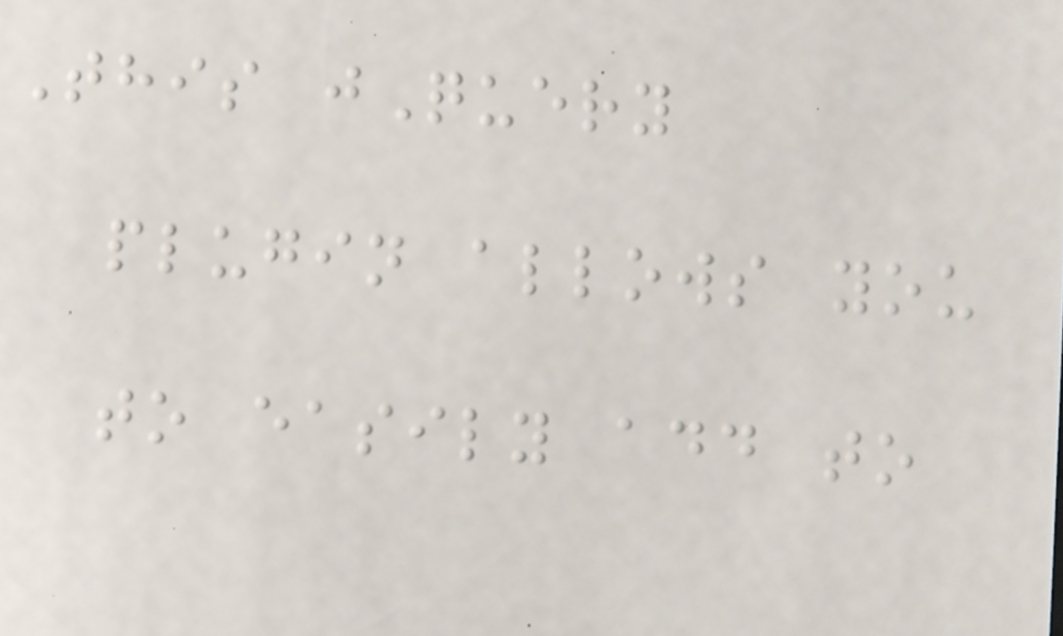This jQuery
plugin allows you
to easily add to
